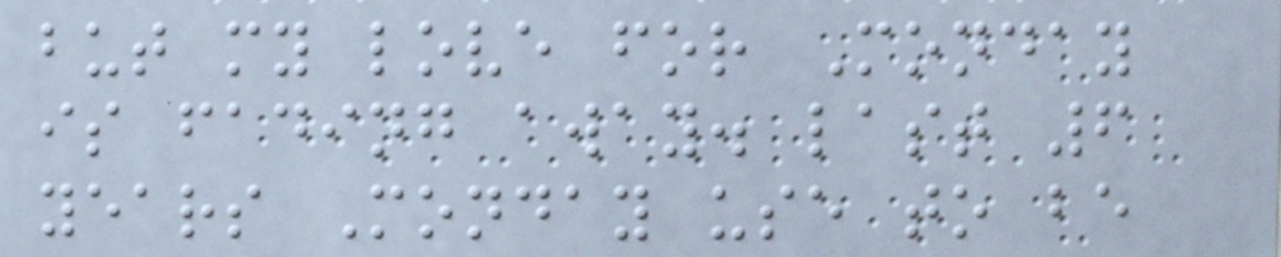but my love for Monday
is fading away. last 6
years Monday use to be
